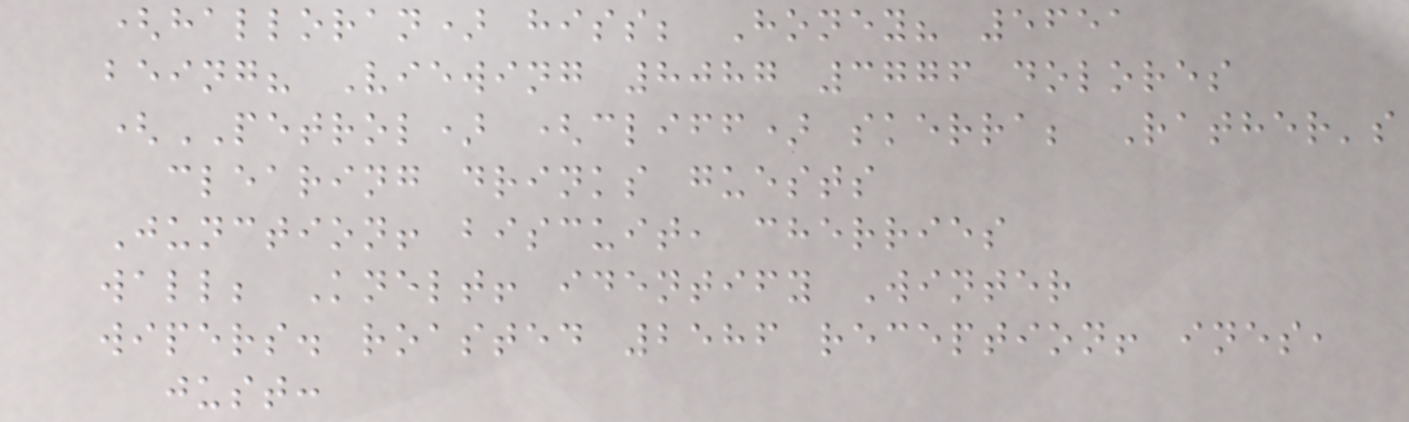(halloran) hiss; Honey? 5651
being? Viewing 8087 3776 dolores
(PETROL) (cliff) skerra; Rather's
clearing drinks guests
Junction! biscuit, cherries
wall; Knelt! identify Winter
wipers. roasted 2586 reception! ines,
just:
